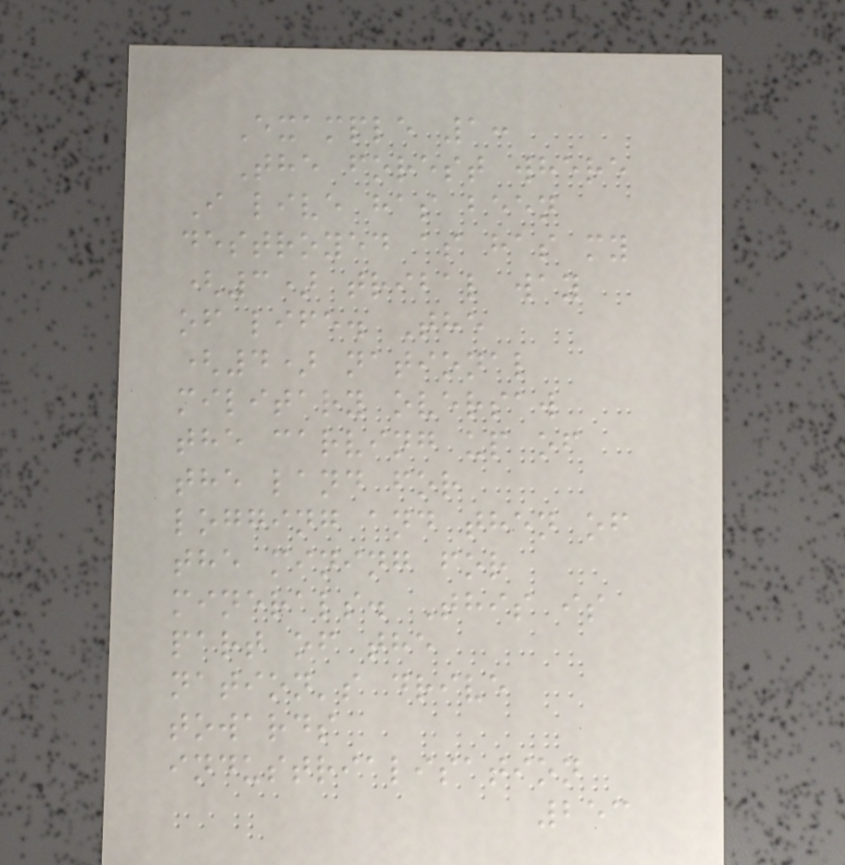Example 1:
The forest where
I live has been
destroyed as has my
(3) tribal way
of life. The
(4) national
military oversaw
the carving up of
the land for
logging and then of
the mining for
minerals. This is
part of the
nation's drive
towards
industrialisation
253
